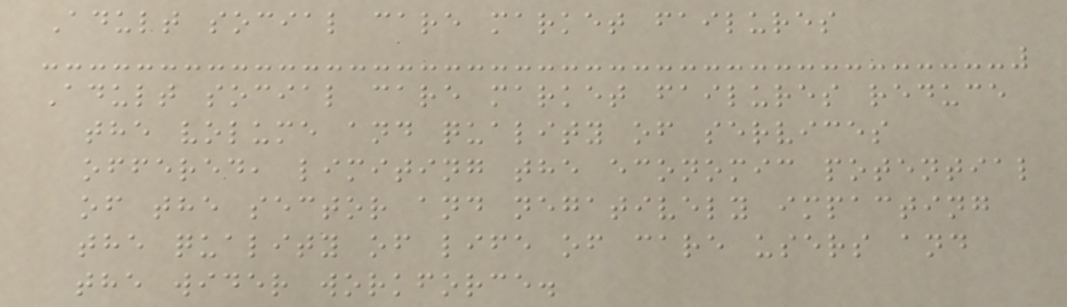Adult social care market failures
Adult social care market failures reduce
the volume and quality of services
offered, limiting the economic potential
of the sector and negatively impacting
the quality of life of care users and
the wider workforce.
